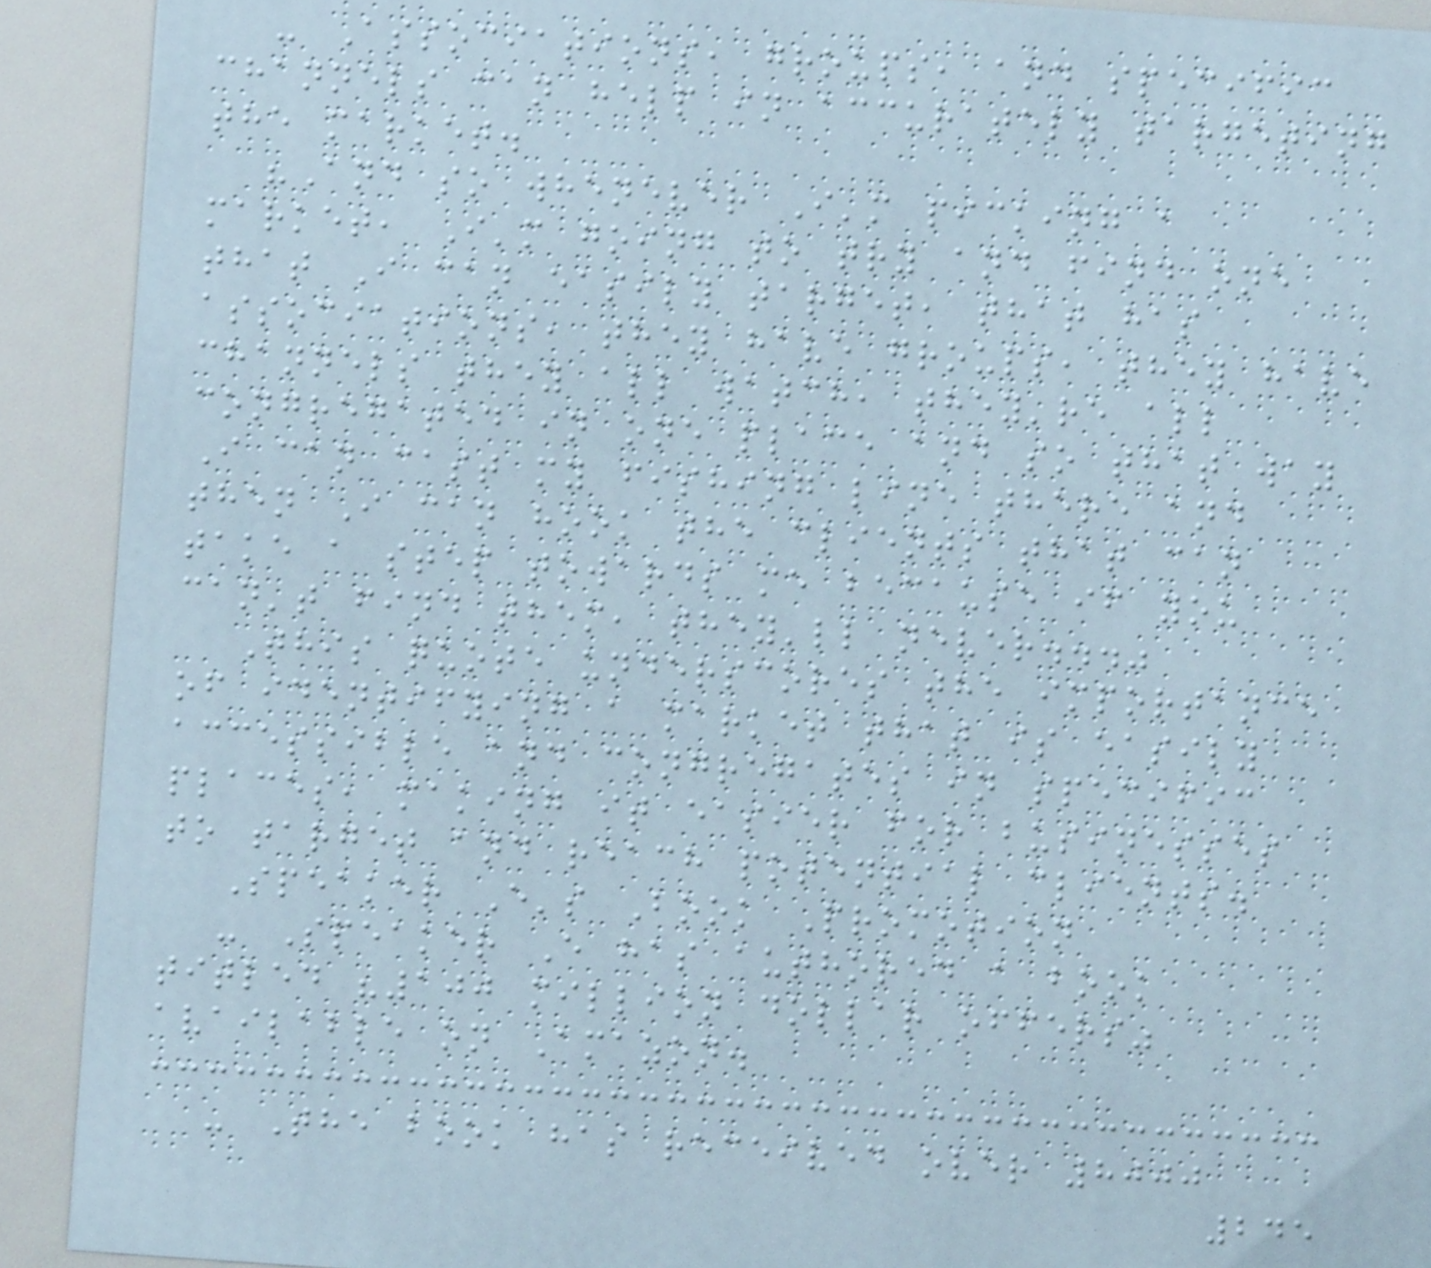- Associations, groups, and specific
channels can help in accurately targeting
the market.
"And so whenever I'm picking a
market, I'm going to try and find one
that I can easily target, that has
associations, they have groups, they have
channels they all watch, they're all
congregated in one place and so that way
I can cast my fishing line there and
then I can hook the clients that can
take a step towards me because if you
can't find them, they'll never..."
This quote underscores the importance
of identifying a market that is easily
accessible and congregates in specific
places, making it easier for businesses
to target and reach potential clients.
Speaker E's Book Promotion
- Speaker E has authored a book
titled "100 million dollar offers"
available on Amazon.
- The book has received over 8000
245
